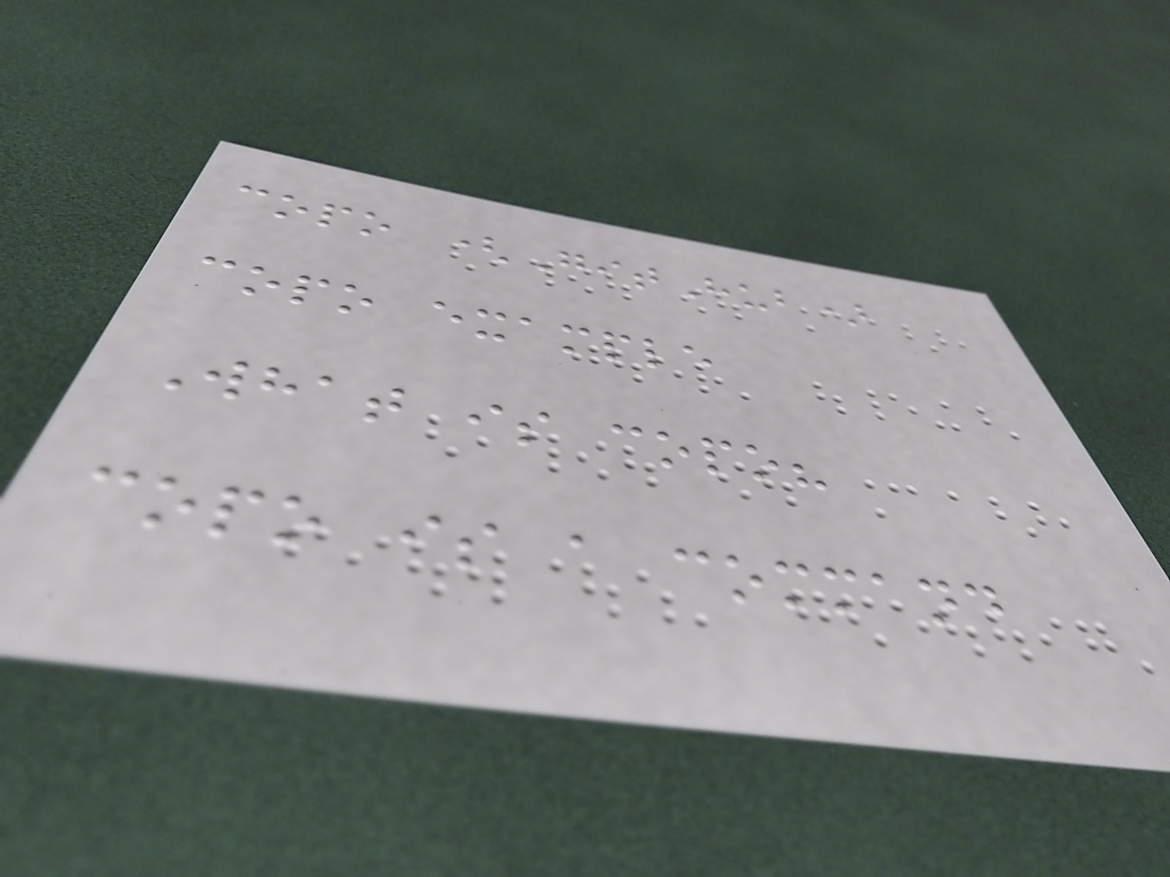copo (GitHub)
copo example
What is copo?
copo is a command
